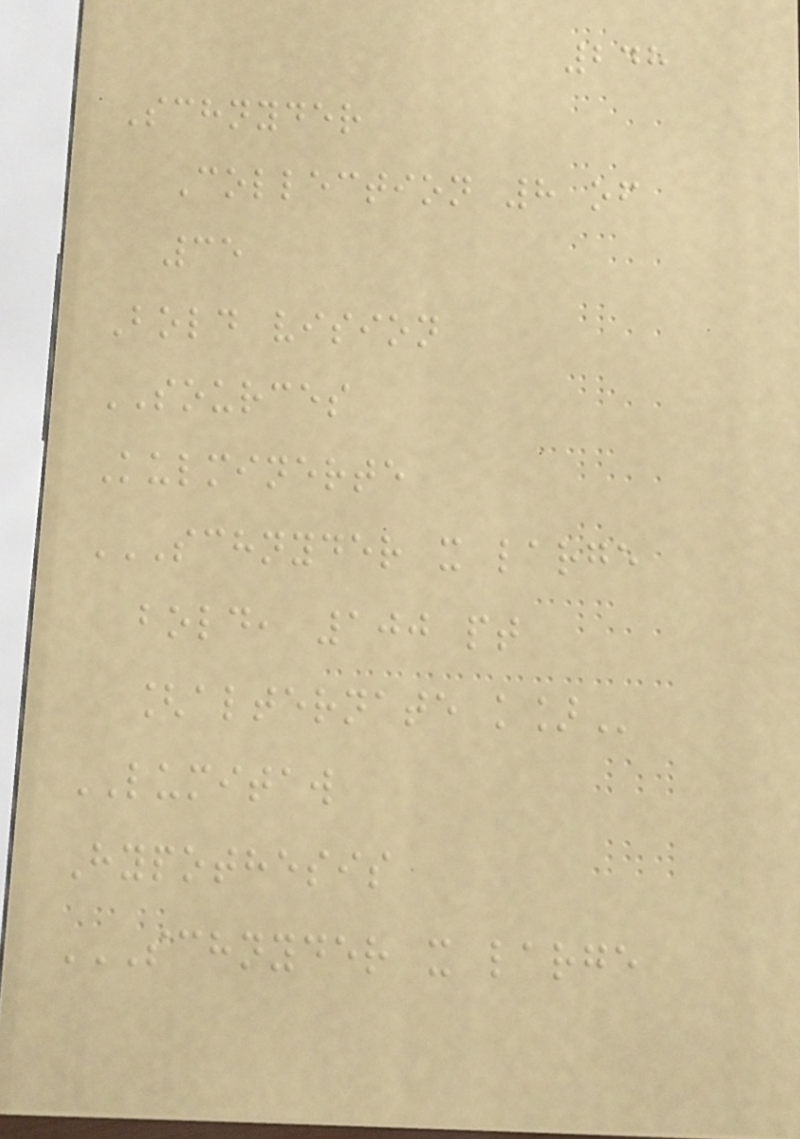248
Schnyder
Collection 8 of
35
Bold vision
SOURCES
Kulminerte
SCHNYDER X LARGE
BOLD, 100 PT
[ALTERNATE K]
LUMITAW
Hypothesis
SCHNYDER X LARGE
